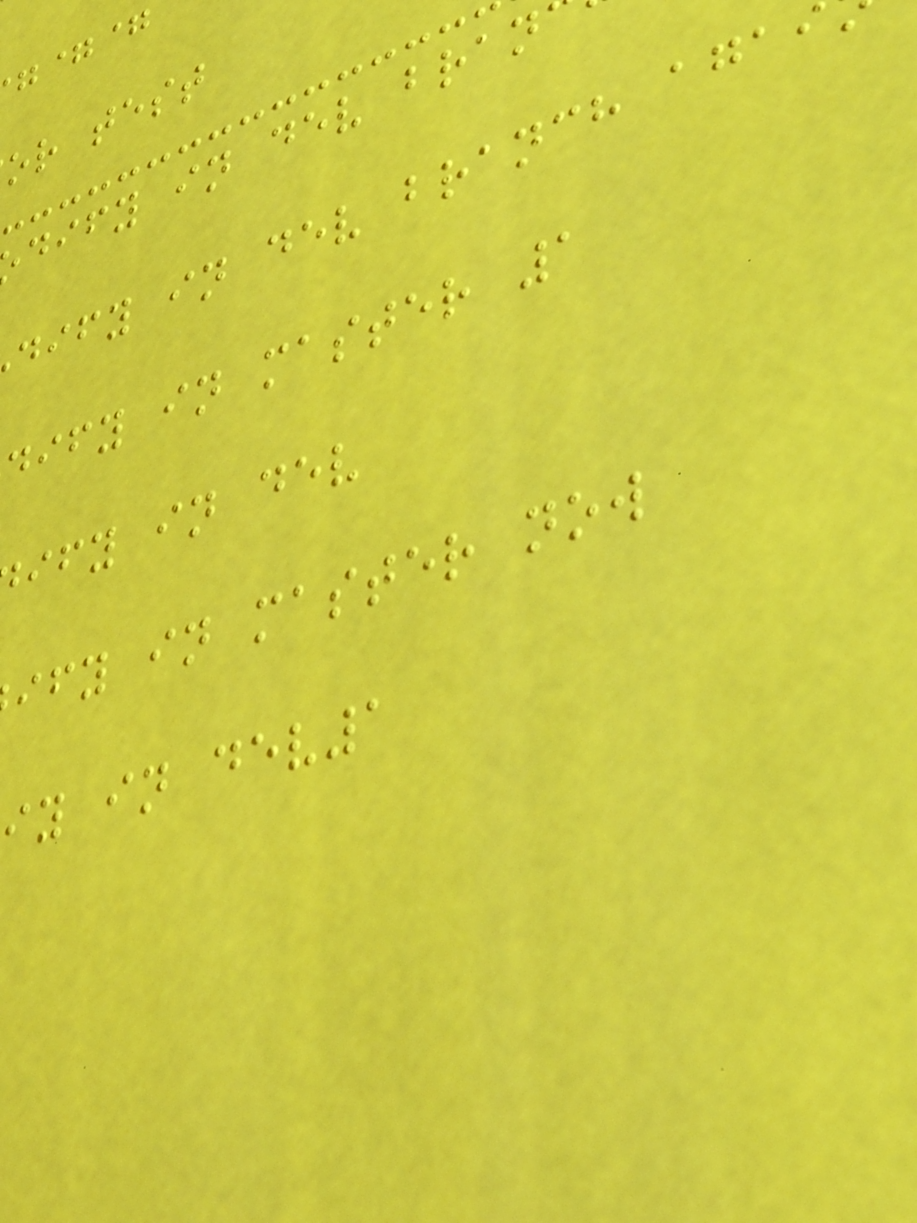or test
dify in dev bran
dify in dev branch aga
dify in master 1
ify in dev
ify in master now
iy in dev1
